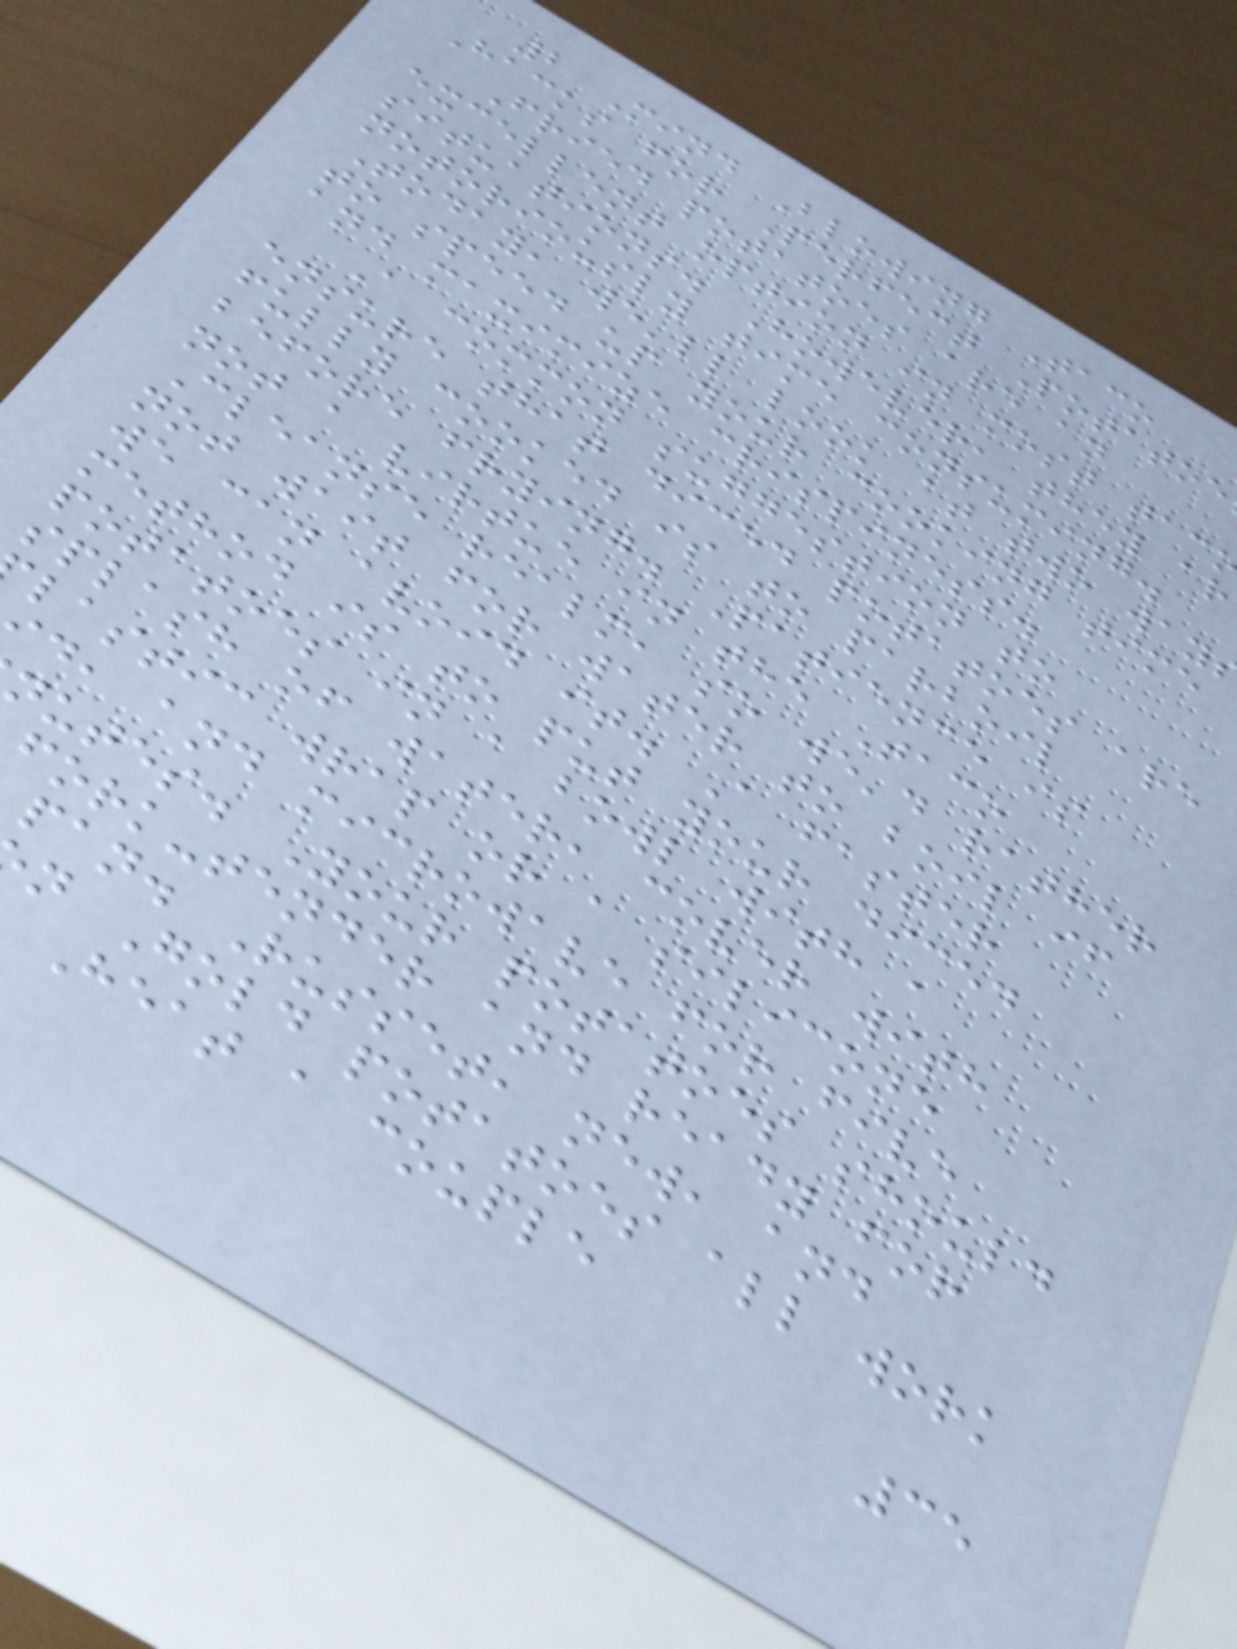2 Mind Blowing Taco
Hacks for Perfect Potatoe
Fried potatoes are an
excellent option in most tac
situations. However, they ar
notoriously time consuming.
Today, we'll look at two way
to speed up your cooking time
and maximize crispiness.
A common suggestion to
ensure that diced potatoes are
fully cooked is to parboil
before frying. Patience is
not a virtue in the Taco
Cleanse realm, so we'd rather
not wait for water to boil if
we can avoid it. A faster
method is to put your diced
potatoes in a bowl with a
splash of water, cover with
lastic wrap or a silicone
d, and microwave for five
nutes. Your potatoes should
fork-tender and ready for
pan. Russet, new, and
n Gold potatoes all work
Heat a couple
35
